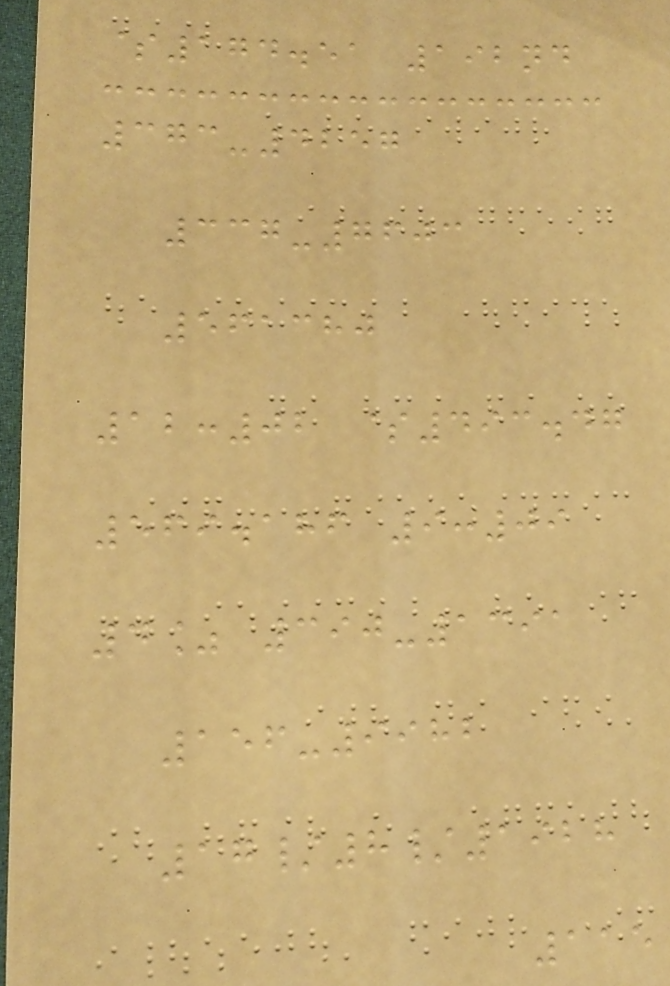$174.51 192nd
373-4257
337-7603
561380
12:02 $493.47
569.186 9:09
4% 390-1391
156-9982
17/8/1928
115
